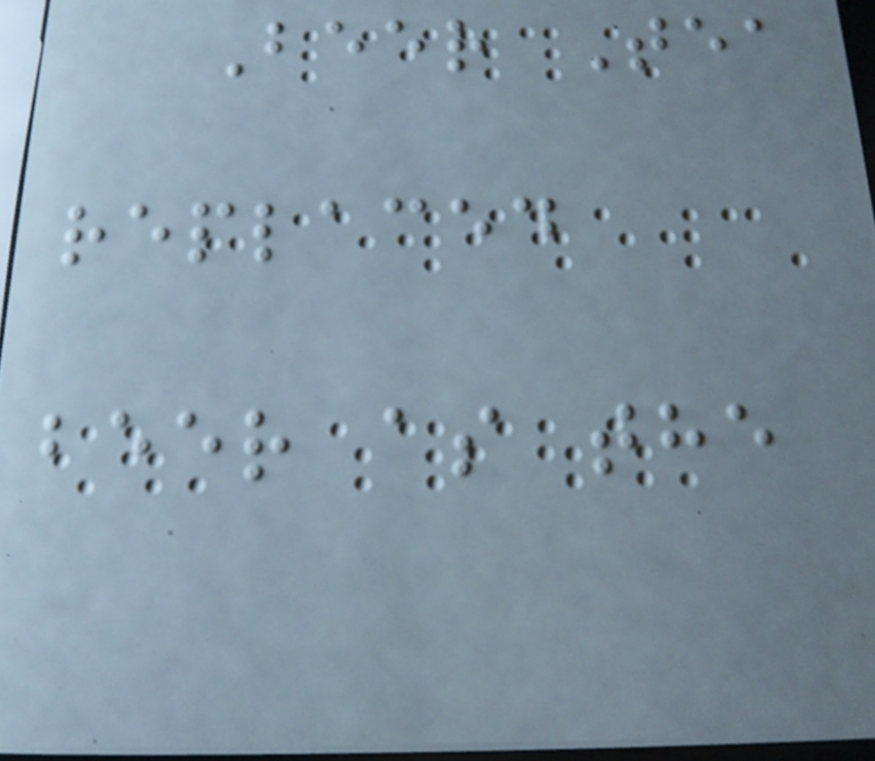Beer Tea
replaced
beer as the
